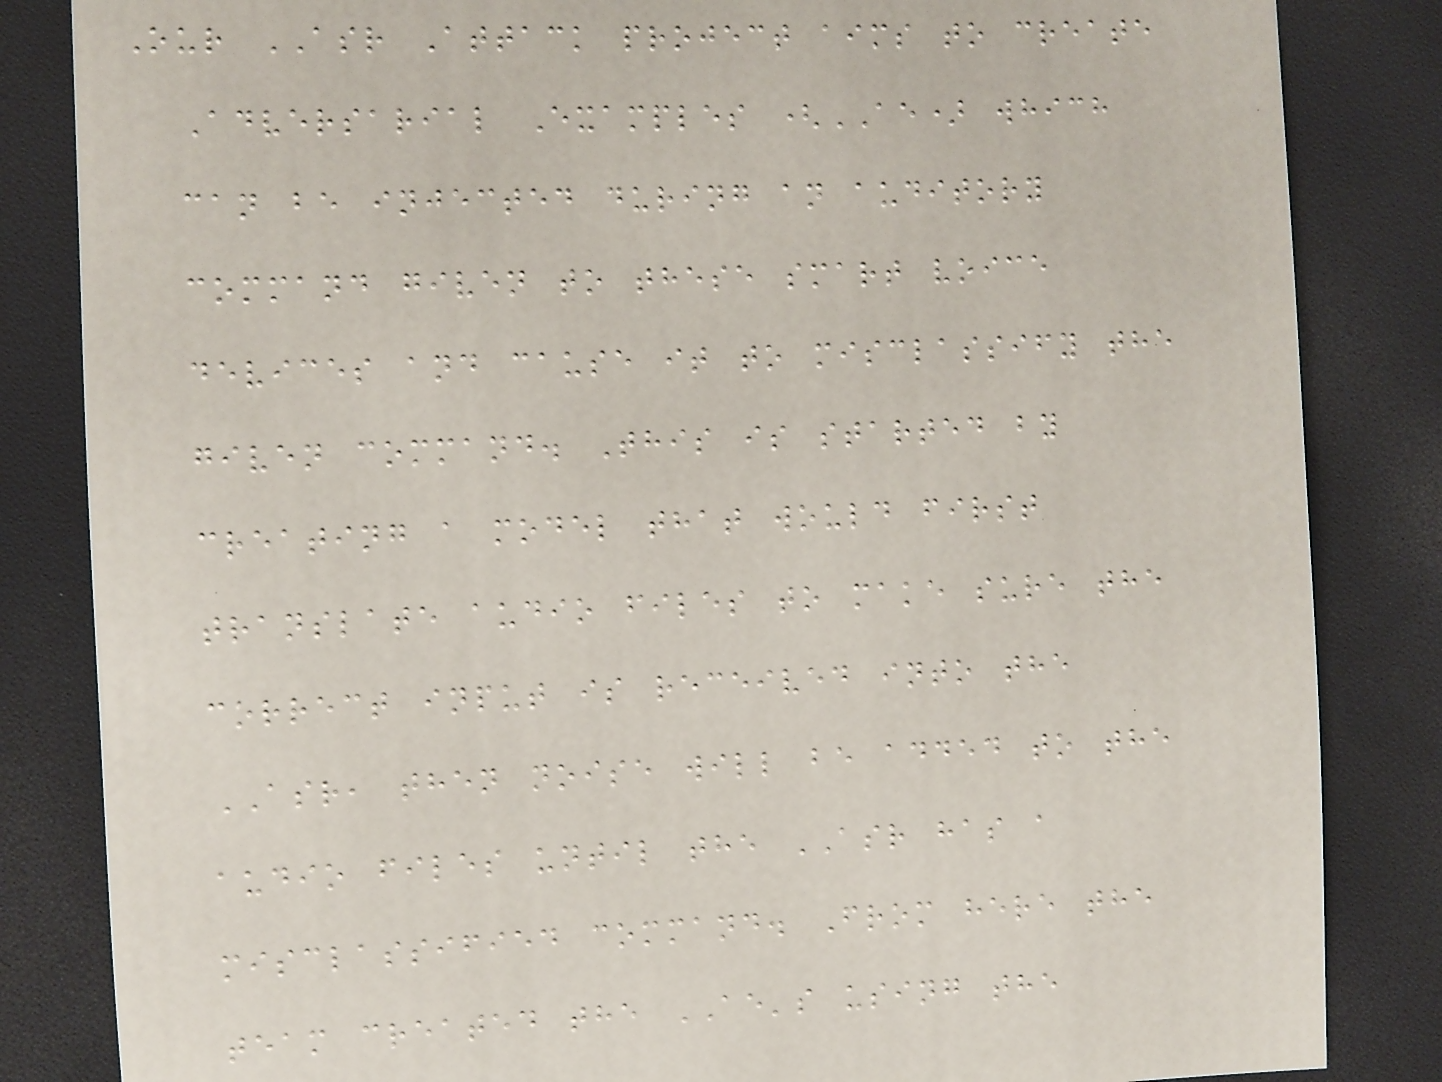Our ASR Attack project aims to create
Adversarial Examples (AE) which
can be injected during an auditory
command given to these smart voice
devices and cause it to misclassify the
given command. This is started by
creating a model that would first
translate audio files to make sure the
correct input is received into the
ASR, then noise will be added to the
audio files until the ASR has a
misclassified command. From here the
team created the AE's using the
